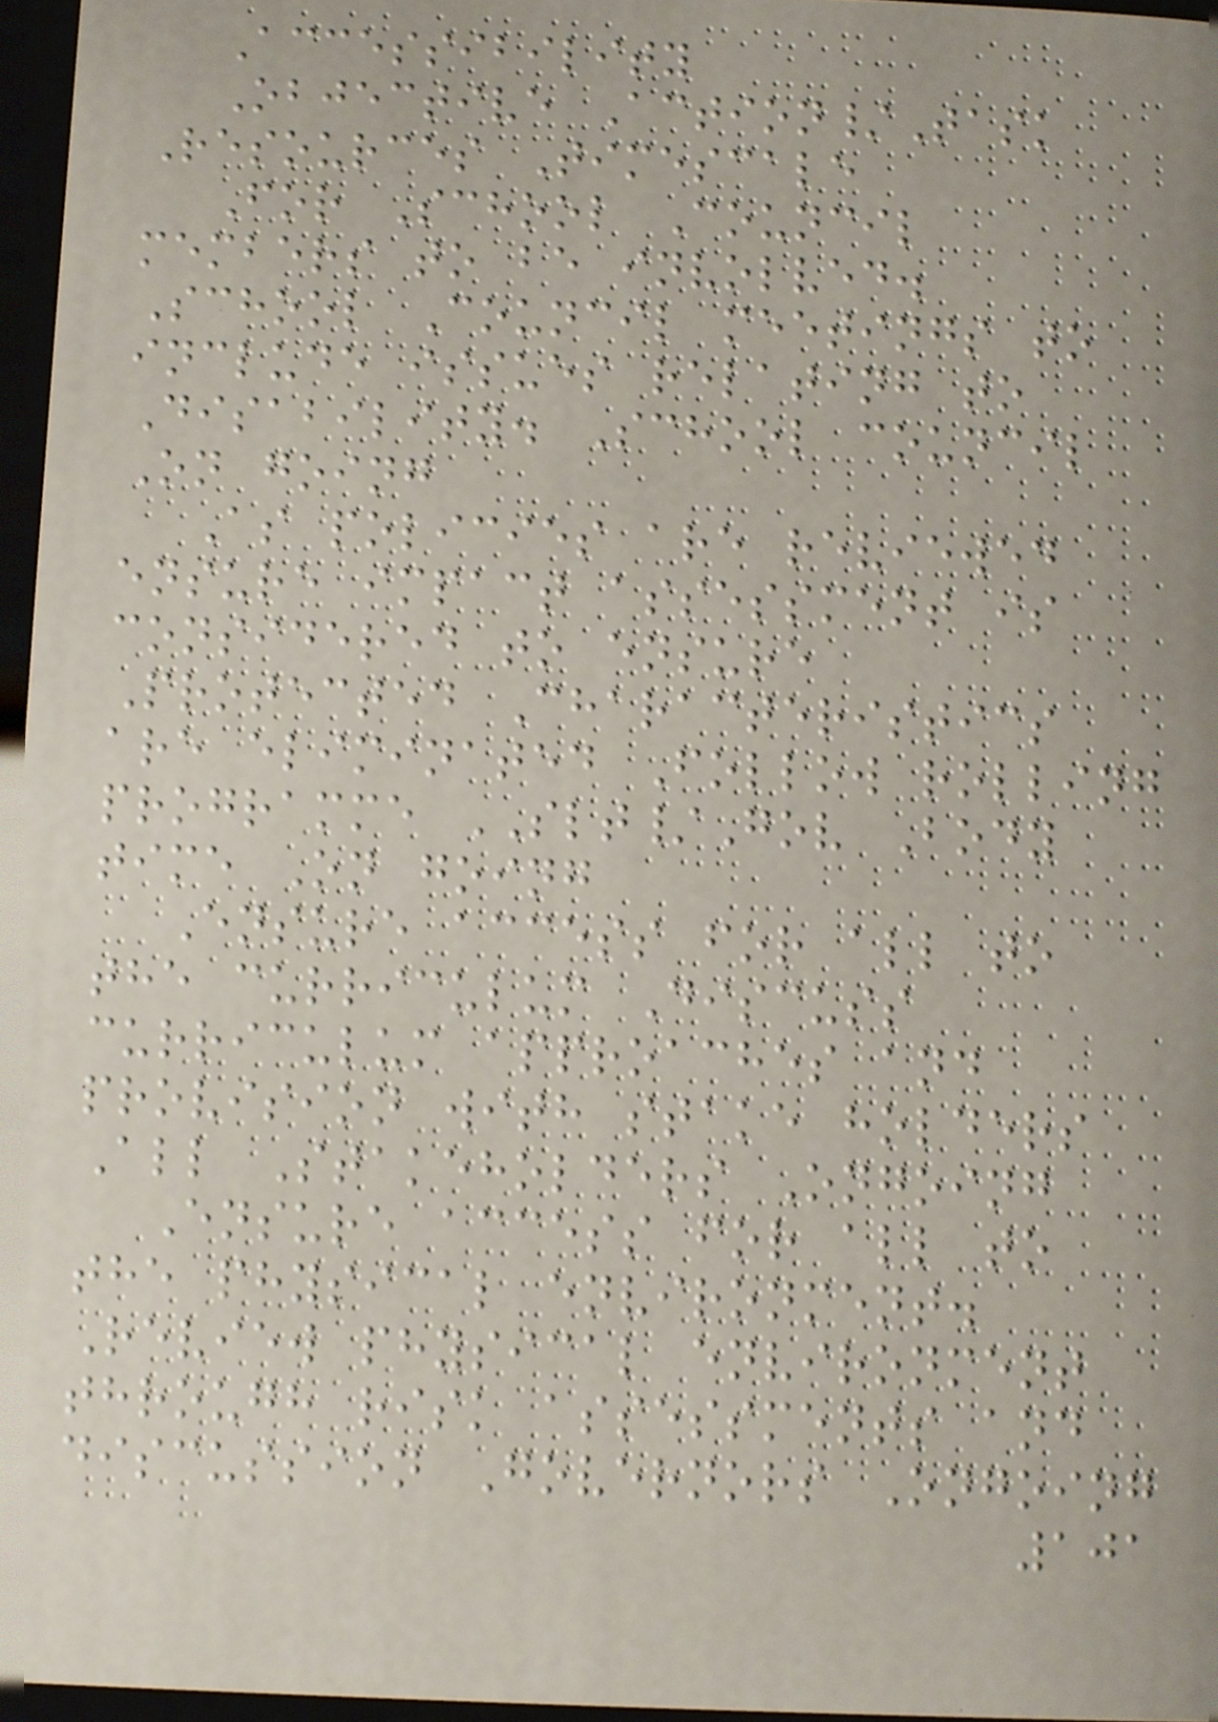Accessibility
Objective Action/Task
Resources Timescale
For School Council
members to be involved.
School Council meetings to
include issues relating to
Disability. School council
On going
As policies are reviewed
ensure impact assessment is
considered to ensure
Protected Characteristics
are eliminated Follow rolling
programme SLT/Gov Body
time On going
Ensure access for all to
the curriculum Discuss
curriculum approaches and
provision with stake holders
All Stakeholders Ongoing
Ensure access for all to
the physical environment.
Review physical environment
through risk assessments and
discussion Governors Ongoing
101
